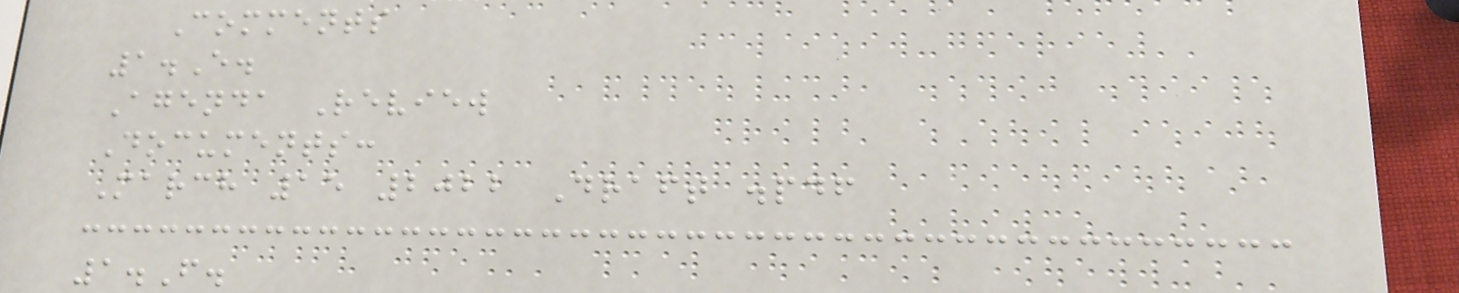Comments
1.E.
Agenda Review
Documents:
March 15 2022 Draft .pdf
1.F.
